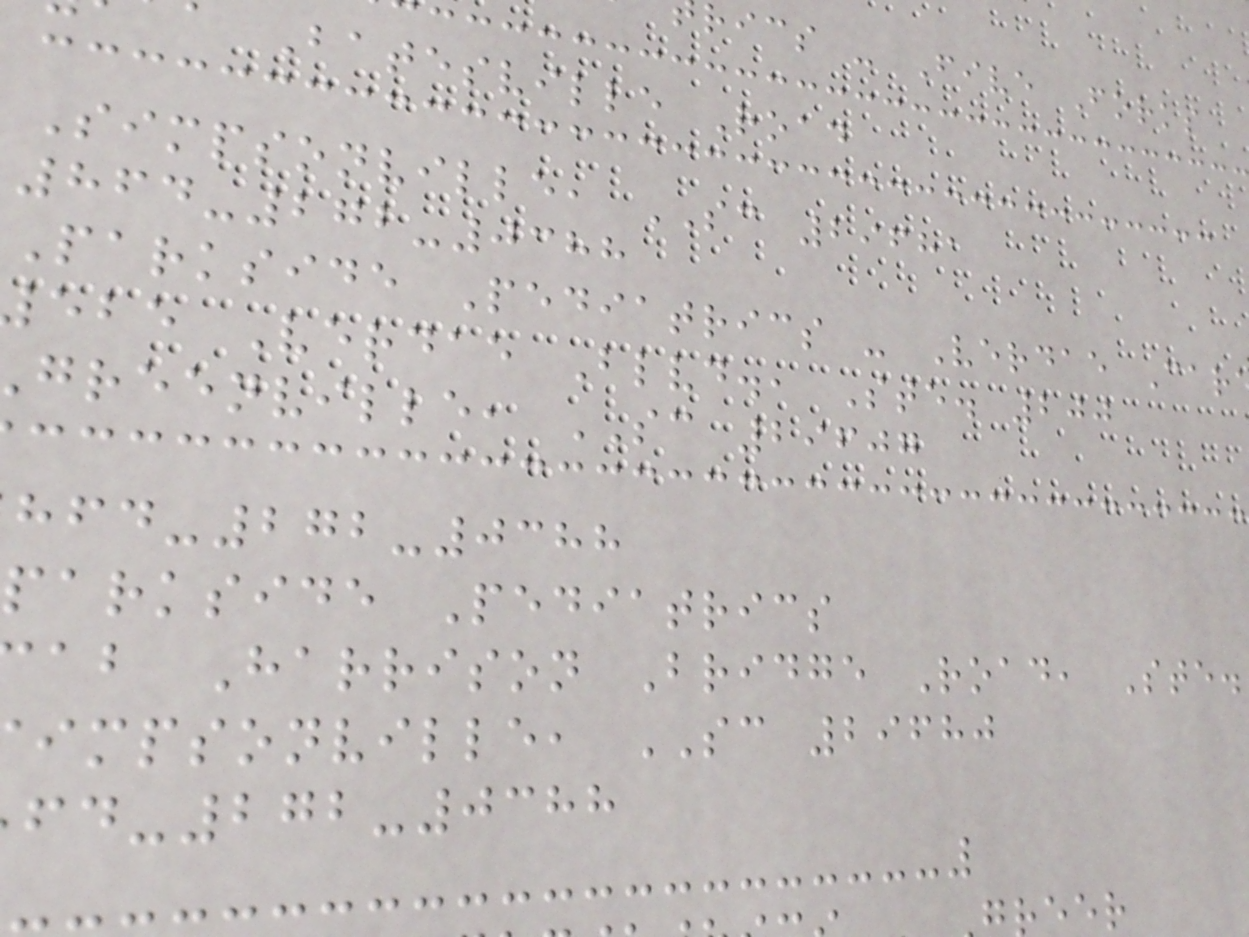rics - Five Forks
Batesville Road
Simpsonville, SC 29681
864-272-0388
Parkside Pediatrics - Verdae Car
ebe Verdae Blvd., Ste. 200
greenville, SC 29607
-272-0388
parkside Pediatrics
ab Harrison Bridge Road, Ste.
impsonville, SC 29680
-272-0388
